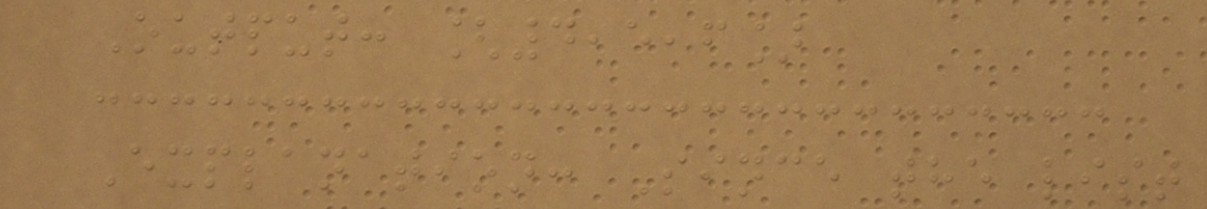Output: [4,5,6]
Explanation: Since the list
